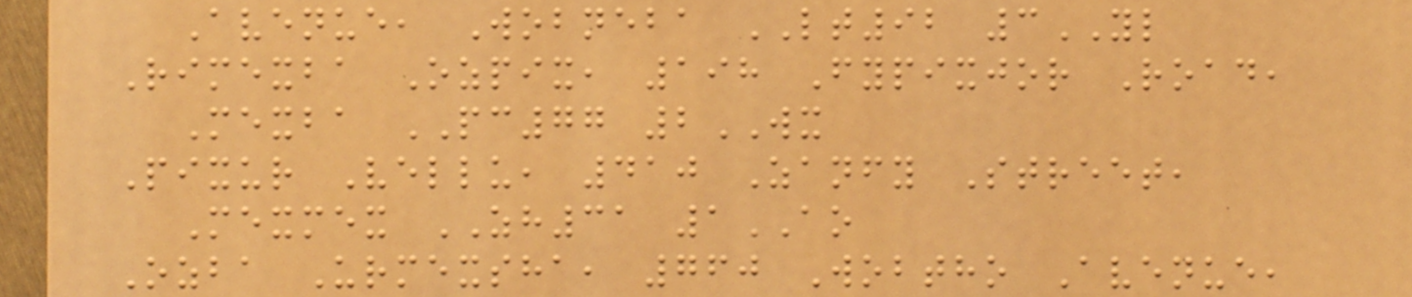Avenue, Wobneba LT92 3YL
Rimexba Ozpix, 198 Fypixjor Road,
Mexba PC77 2WX
Pixur Vellu, 410 Zanfy Street,
Mexmex ZH31 1AO
Ozba Urmexsha, 760 Wobtho Avenue,
